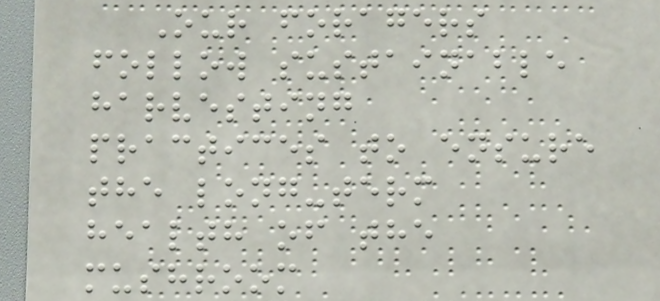Our foragers
follow sustainable
harvesting
practices to ensure
the long-term
health of the
mushroom
